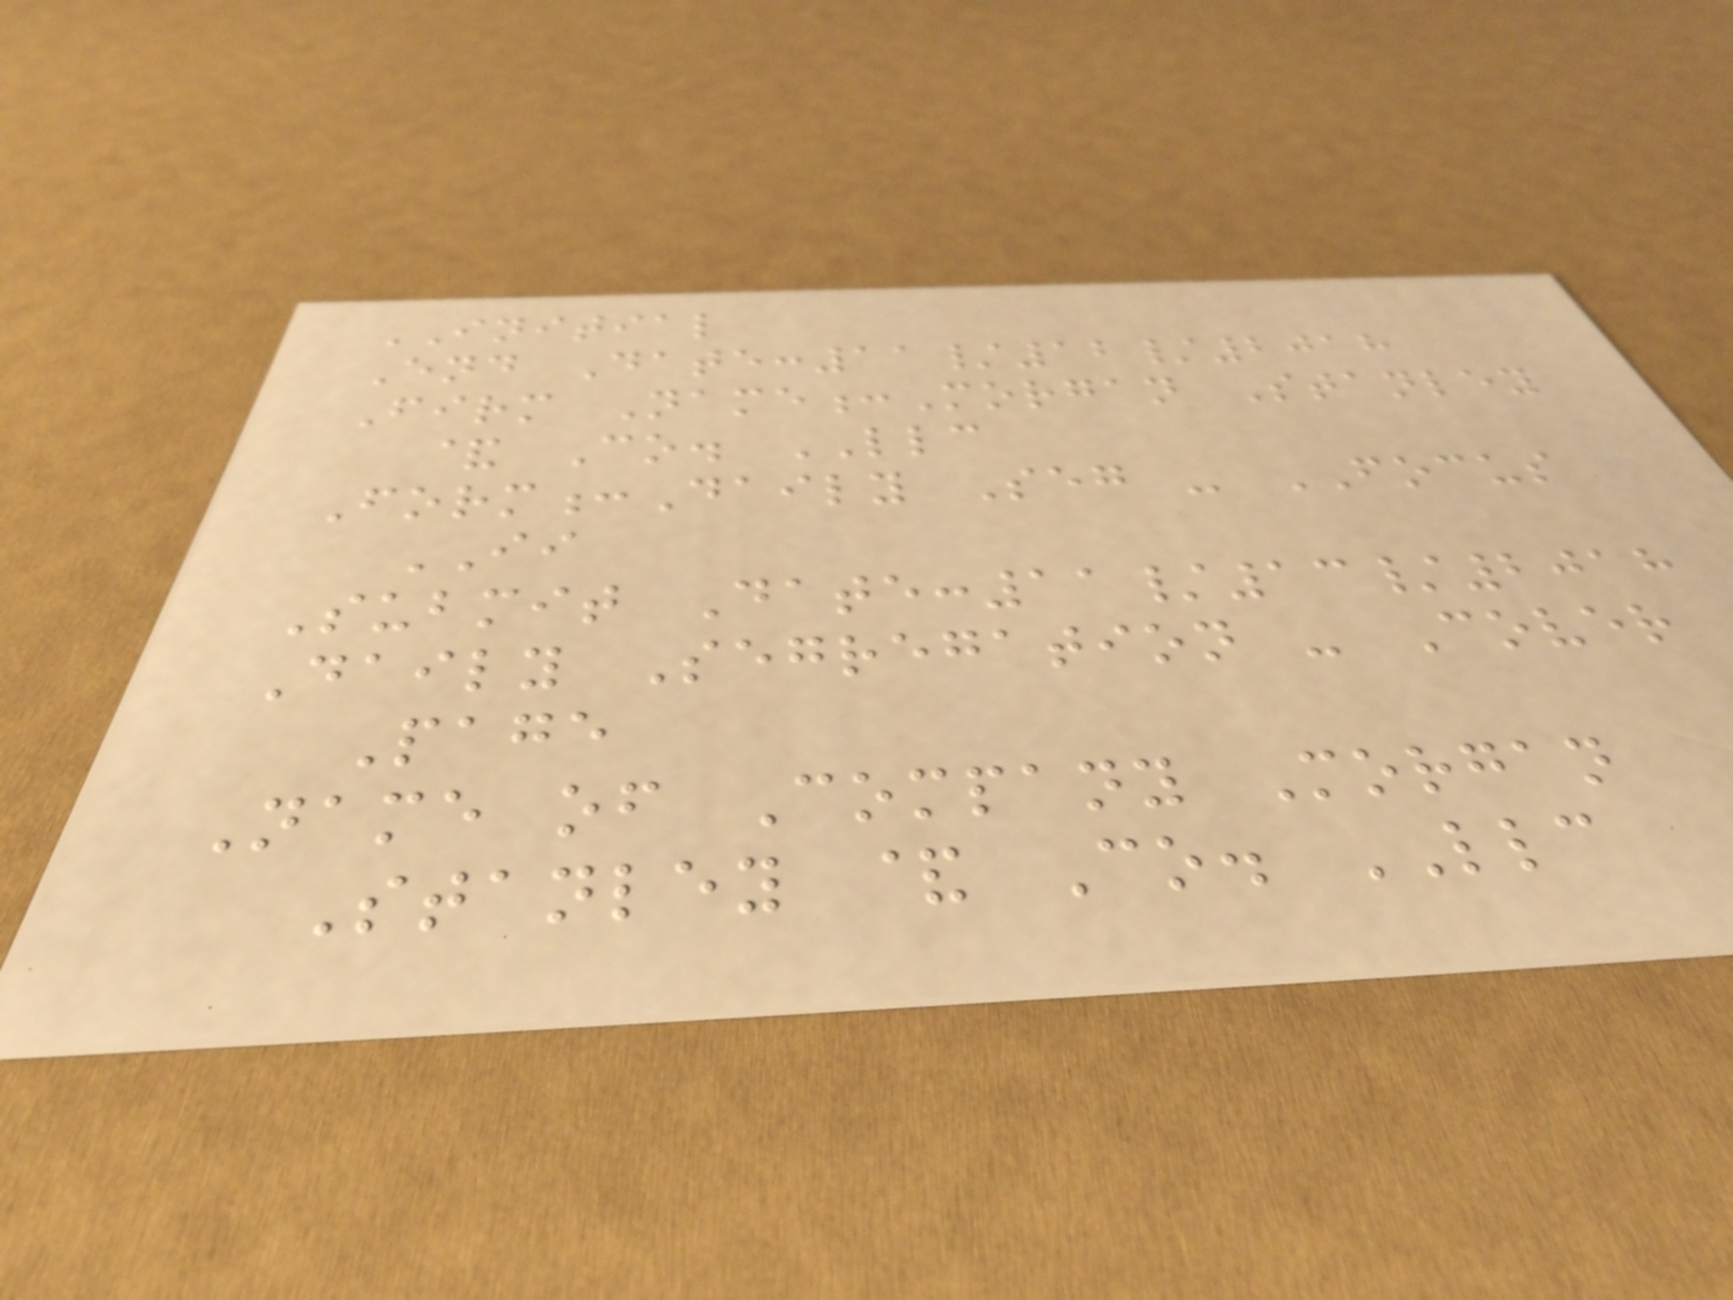INITIAL
End Date:11/12/2018
Firm Name:Morgan Stanley
& Co. LLC
Form:Daily Seg - FOCUS
II
Submit Date:11/13/2018
Daily Segregation - Cover
Page
Name of Company Morgan
Stanley & Co. LLC
